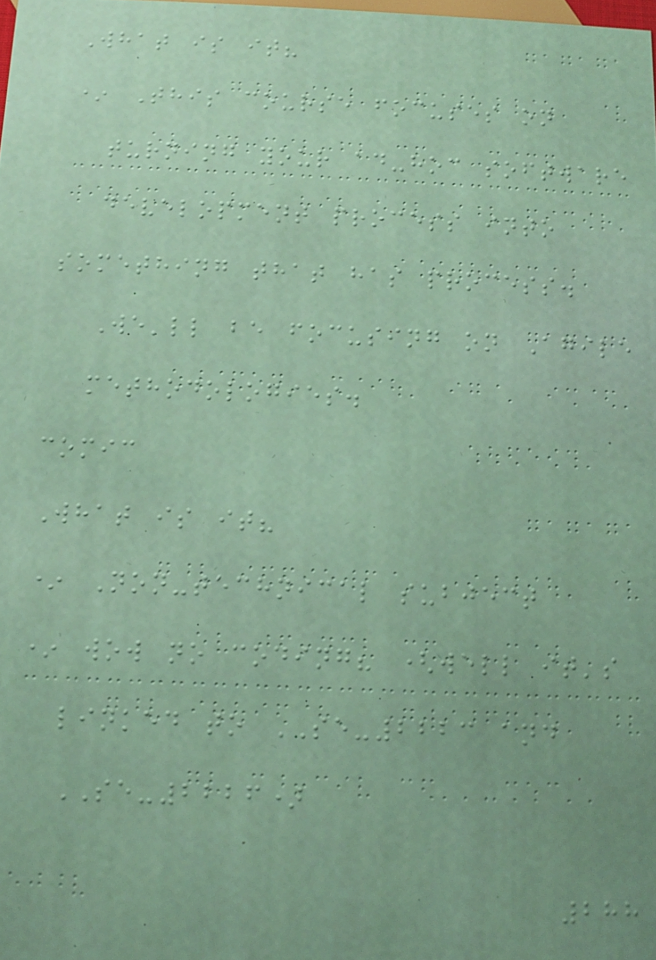What is it?
* This course focuses on
turning your ad-hoc software
development process into
something that has process.
We'll be focusing on Agile
methodologies.
comic
What is it?
* Non-technical subject
* wow no coding? (well it's
linked to SE-2223 and
SE-2226)
288
